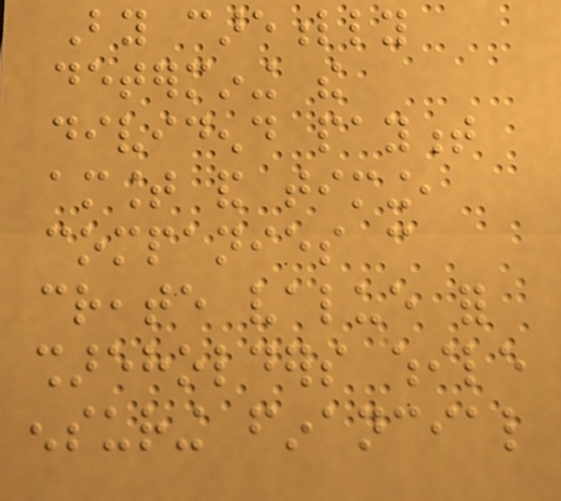By carefully
determining the
dividend payment
amount and timing,
companies can
create value for
shareholders while
ensuring financial
